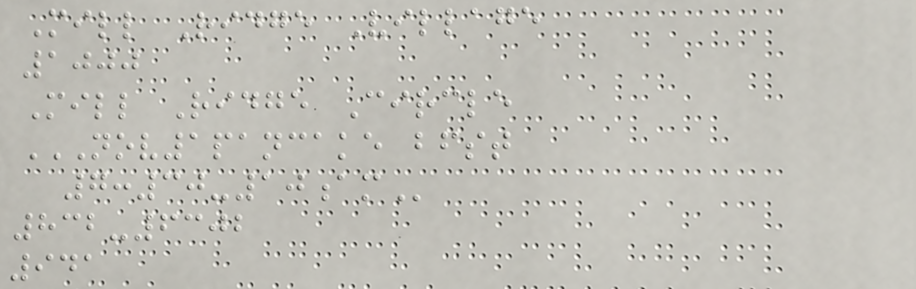Mill Ridge Village
1000
Mill Ridge Circle
NOV1PANCAKE BFST
7:30-10AM
832-6302
941
